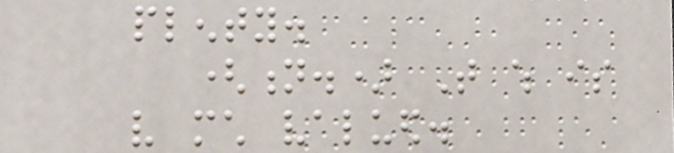plenty.
(n.) That which is
very much valued.
